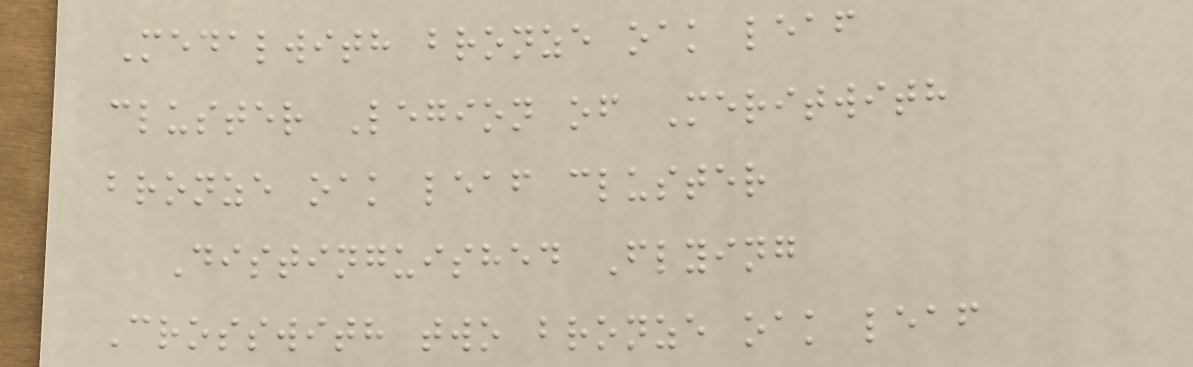Medalwith bronze oak leaf
cluster Legion of Meritwith
bronze oak leaf cluster
Distinguished Flying
Crosswith two bronze oak leaf
